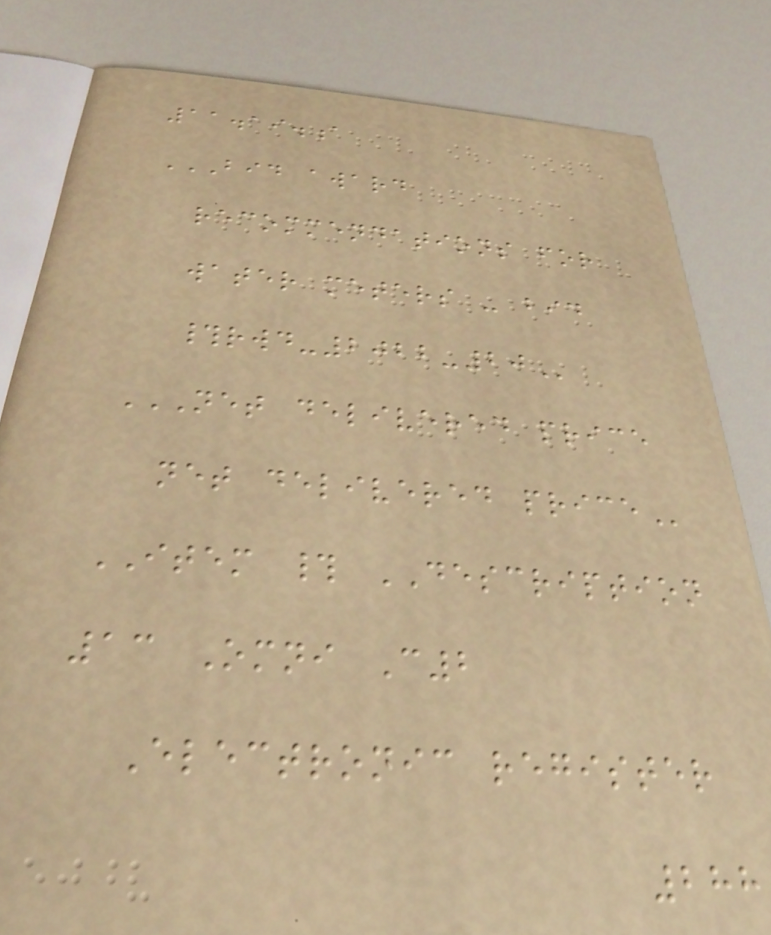11.19.a
BID AWARD
RECOMMENDATIONS FOR
WATER METERS - BID
#RWD-2022-20
NET DELIVERED PRICE
NET DELIVERED PRICE
ITEM # DESCRIPTION
13 Omni C2
Electronic register
288
